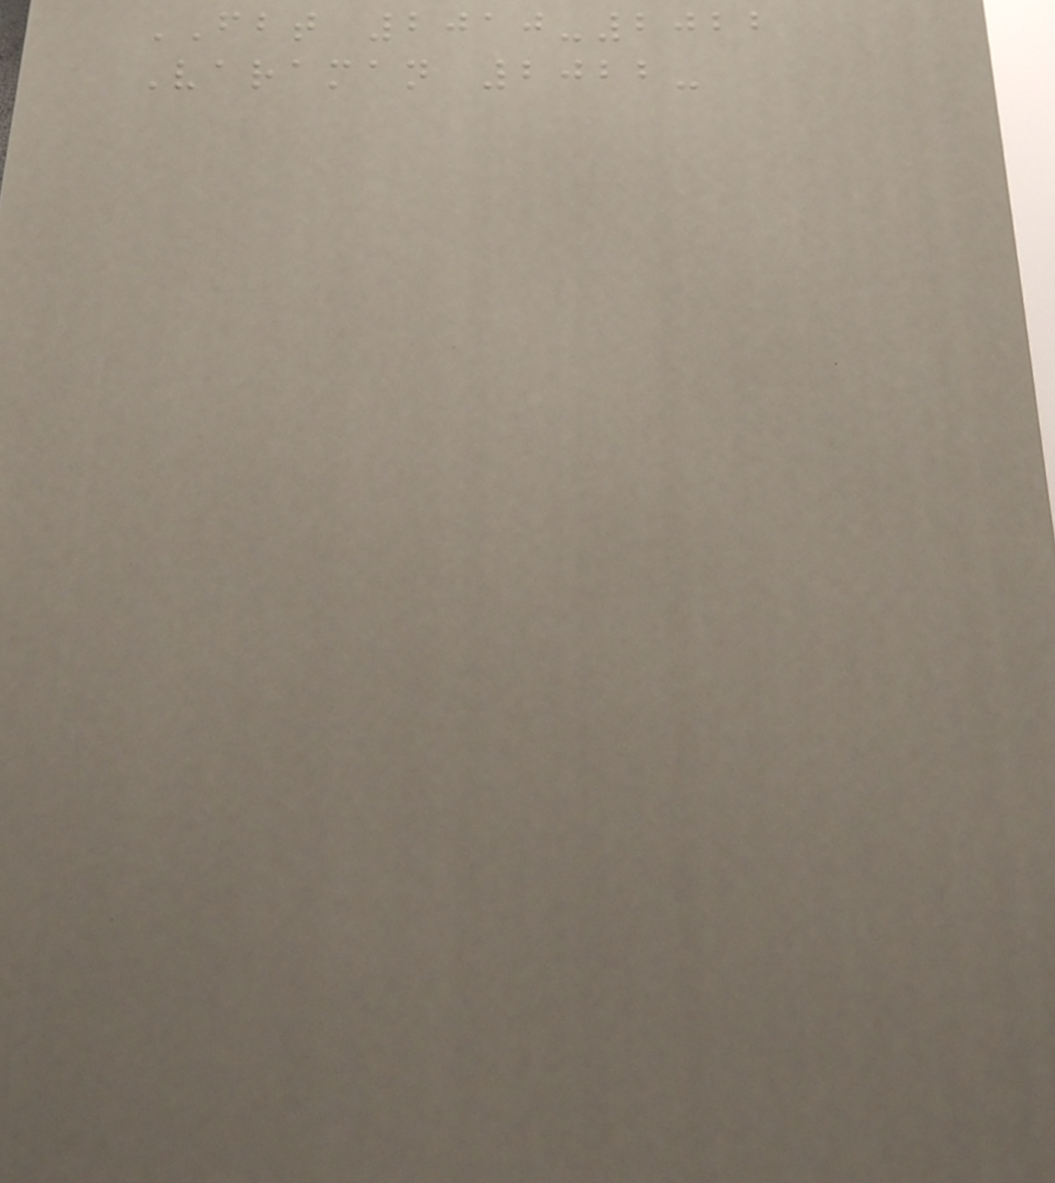FBT 2010-2022
Varaman 2022-
